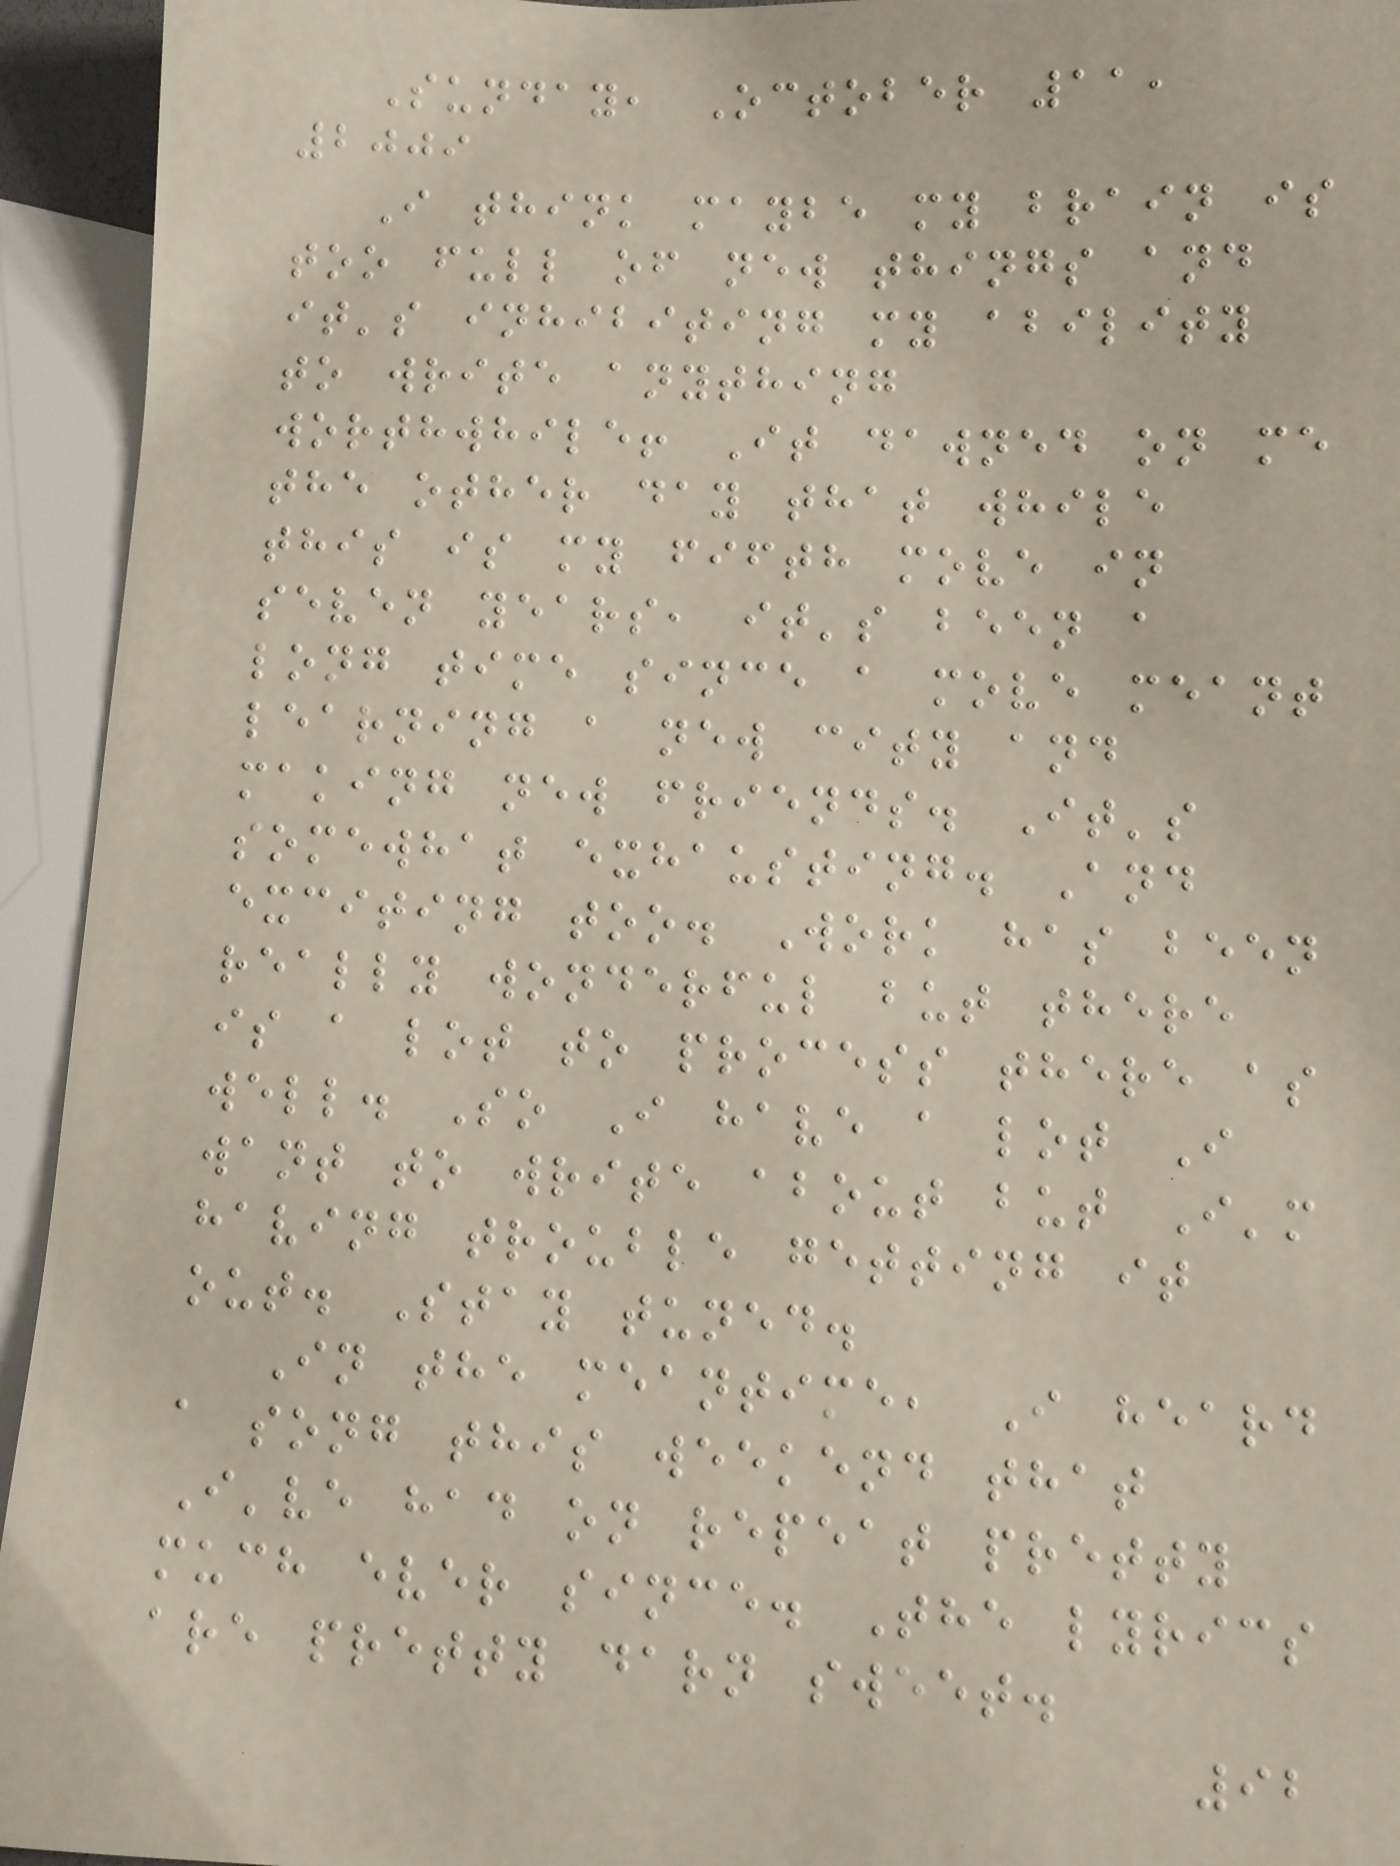Sunday, October 11,
2009
I think maybe my brain is
too full of new things and
it's inhibiting my ability
to write anything
worthwhile! It dawned on me
the other day that while
this is my fifth move in
seven years, it's been a
long time since a move meant
learning a new city and
making new friends. It's
somewhat exhausting. And
exciting too. Work has been
really wonderful but there
is a lot to process there as
well. So I have a lot I
want to write about but I'm
having trouble getting it
out. Stay tuned.
In the meantime, I heard
a song this weekend that
I've had on repeat pretty
much ever since. The lyrics
are pretty darn sweet.
92
